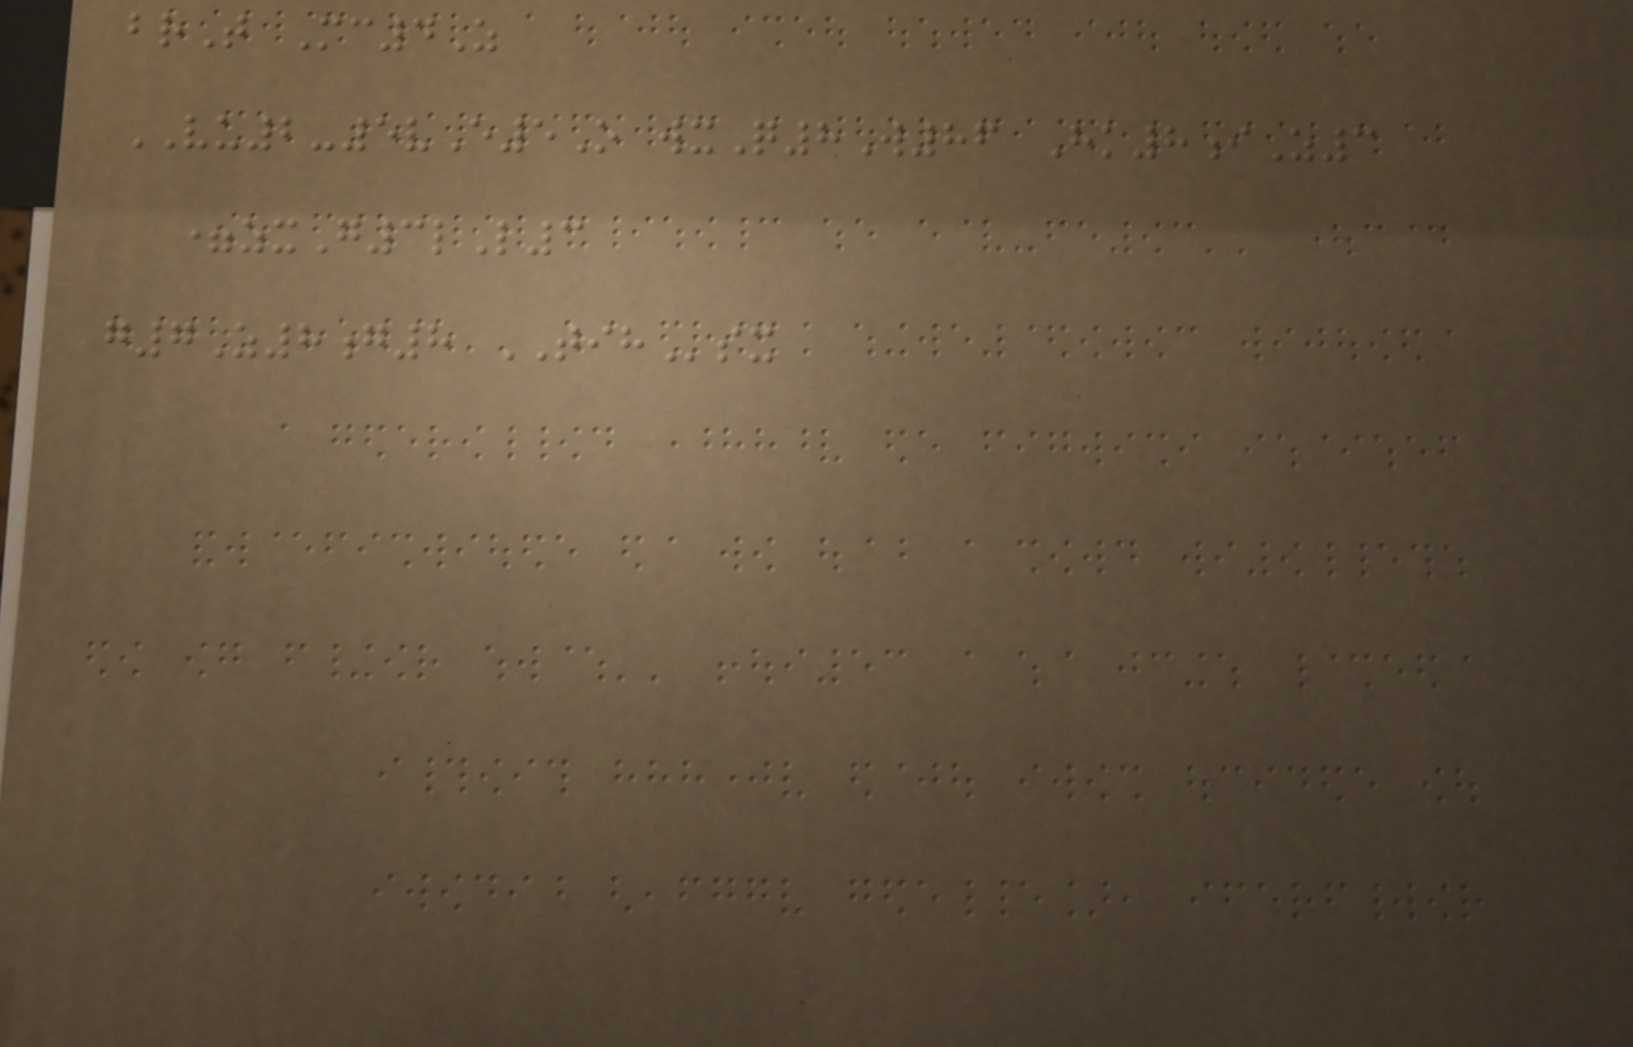brT Mc4Z
VU2-5vE5O wxQ8W86 Hk8iZ3
=zxG3lL3
g7Z8g8 TIHsx
